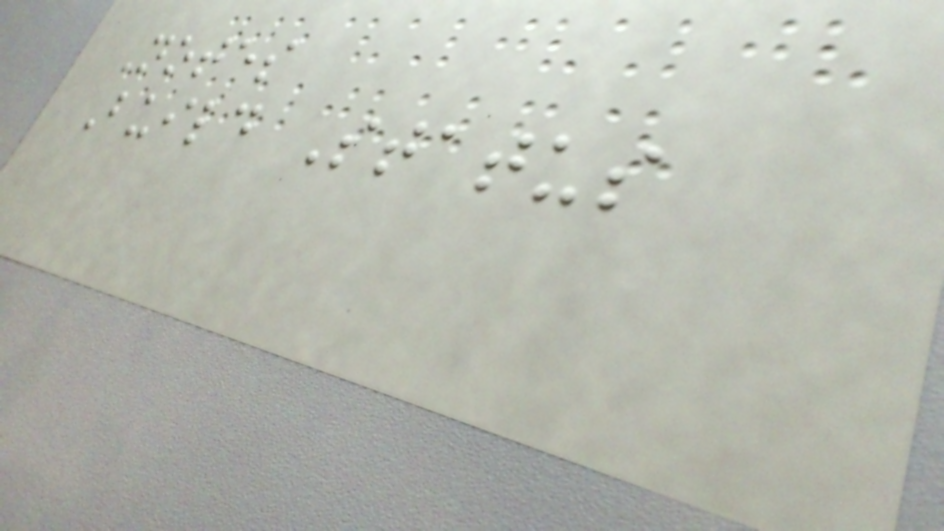Notes
Build Status
